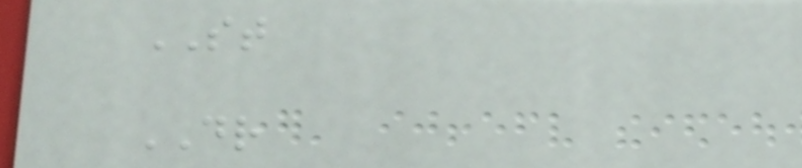ST
DR
